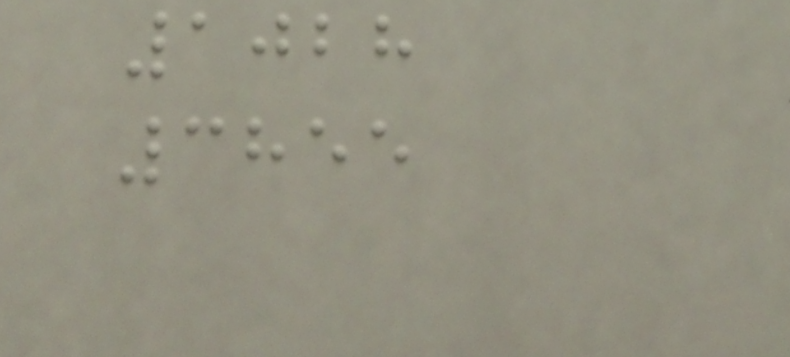1028
3855
